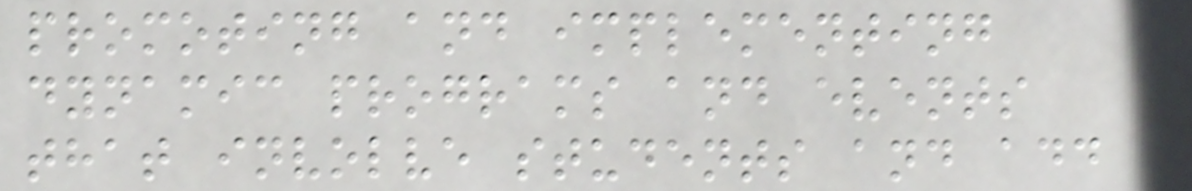promoting and implementing
dynamic programs and events
that involve students and add
